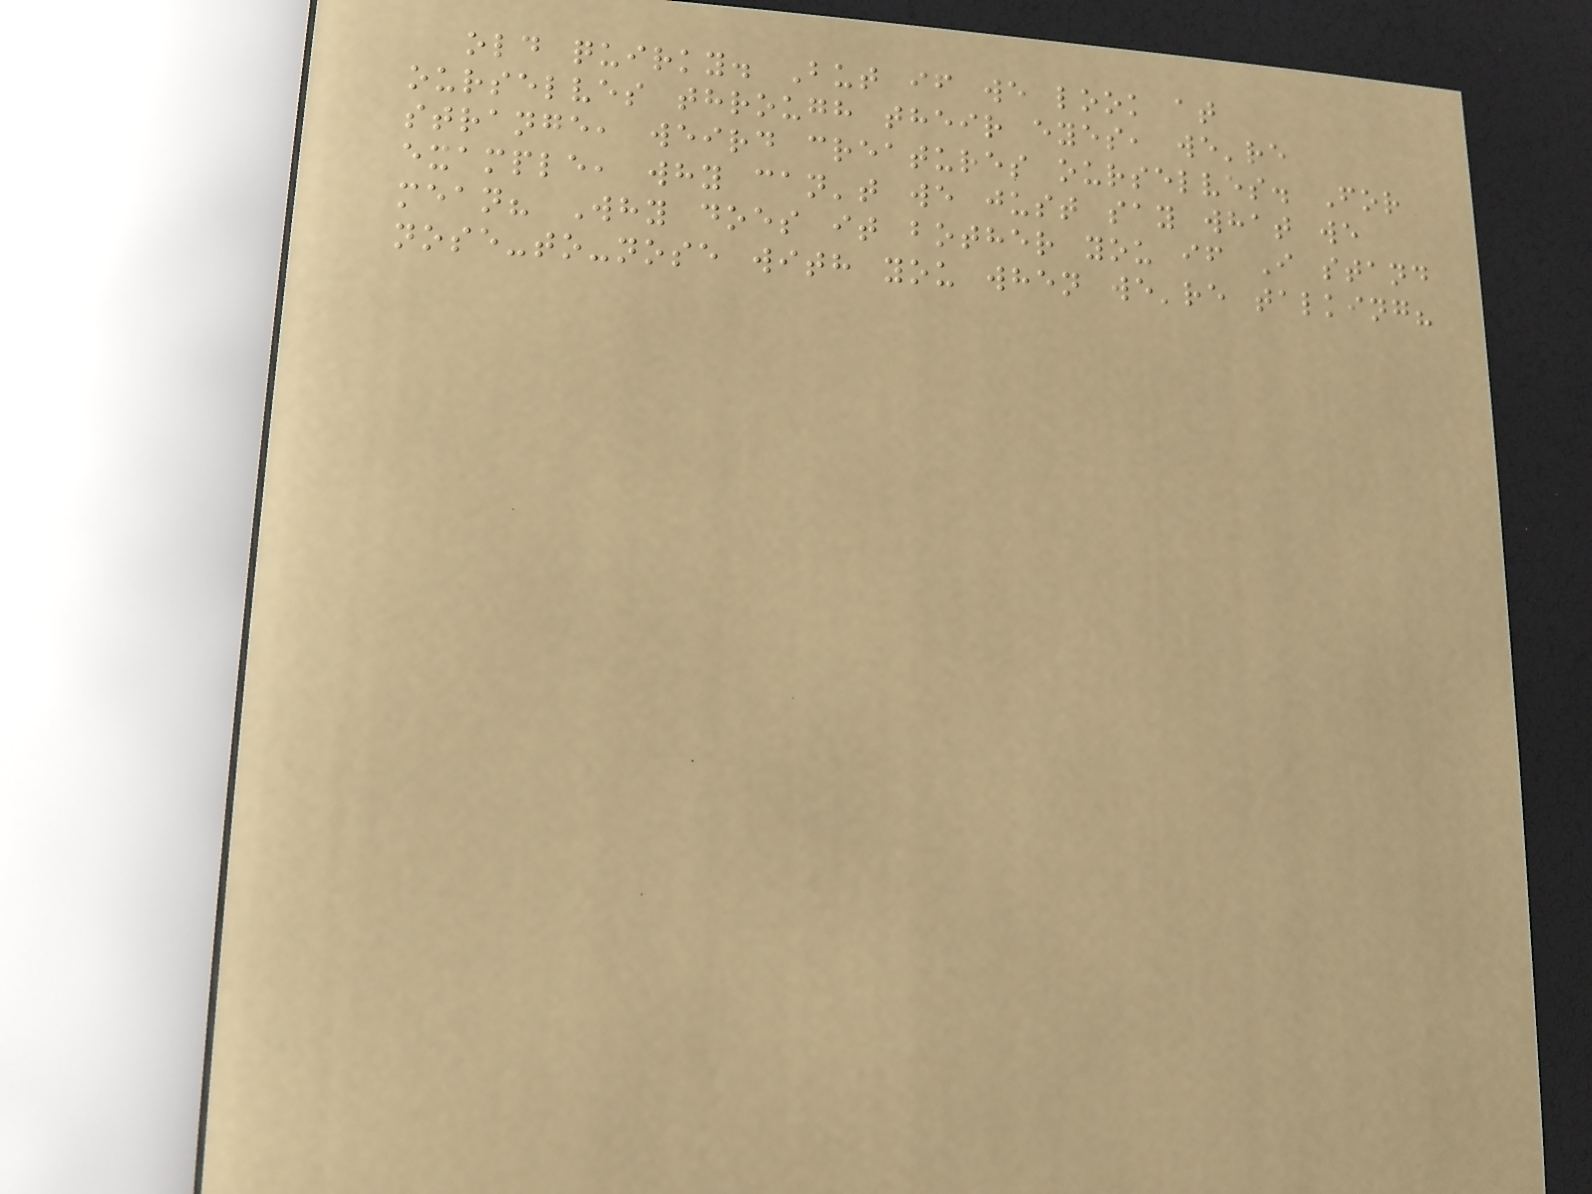old quirky. But if we look at
ourselves through their eyes, we're
strange, weird creatures ourselves. For
example, why can't we just say what we
mean? Why does it bother you if I stand
nose-to-nose with you when we're talking?
